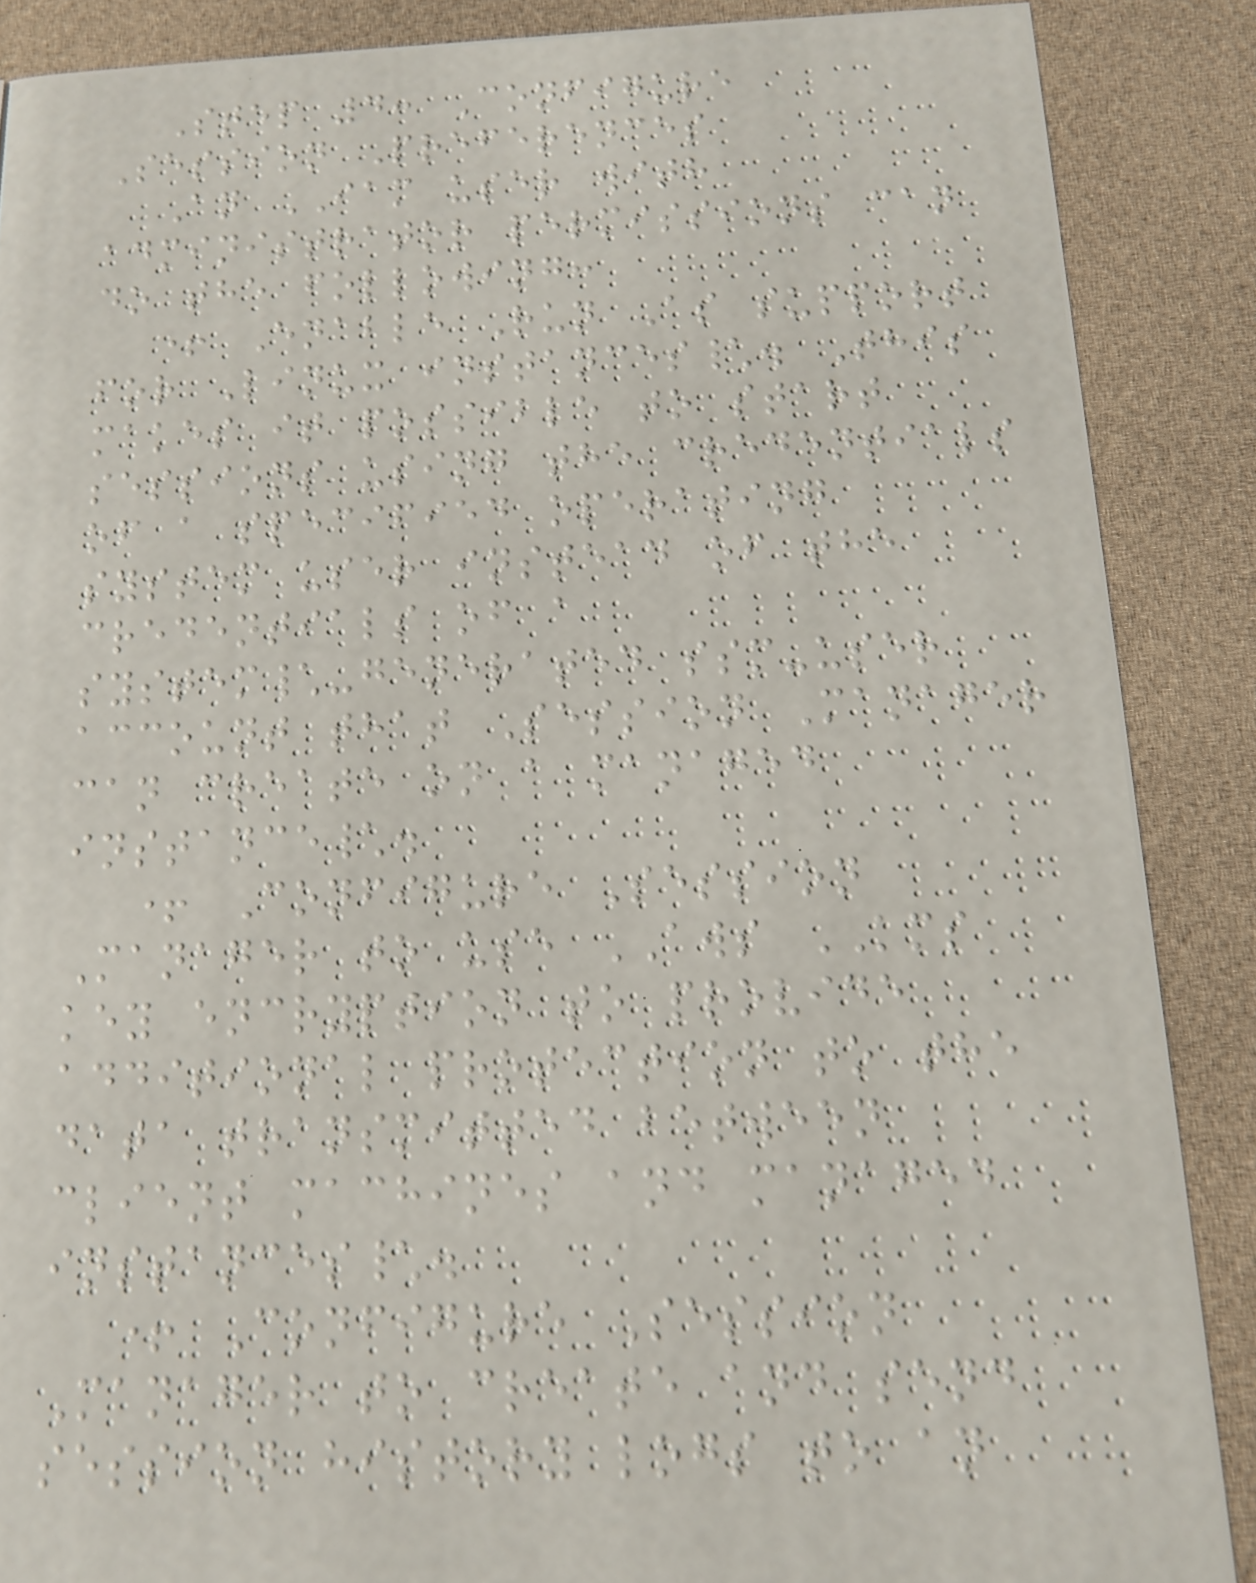Step 4: Configure
Session Preferences
An IAM user with
administrator permissions can
do the following:
+ Enable Run As support
for Linux instances\. This
makes it possible to start
sessions using the credentials
of a specified operating
system user instead of the
credentials of a
system\-generated ssm-user
account that Session Manager
can create on a managed
instance\.
+ Configure Session
Manager to use AWS KMS
key encryption to provide
additional protection to the
data transmitted between
client machines and managed
instances\.
+ Configure Session
Manager to create and send
session history logs to an
